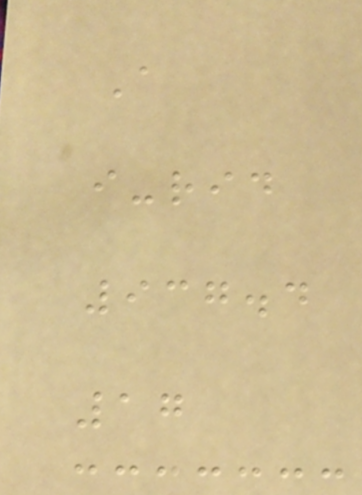A
i-rid
937.4
17
